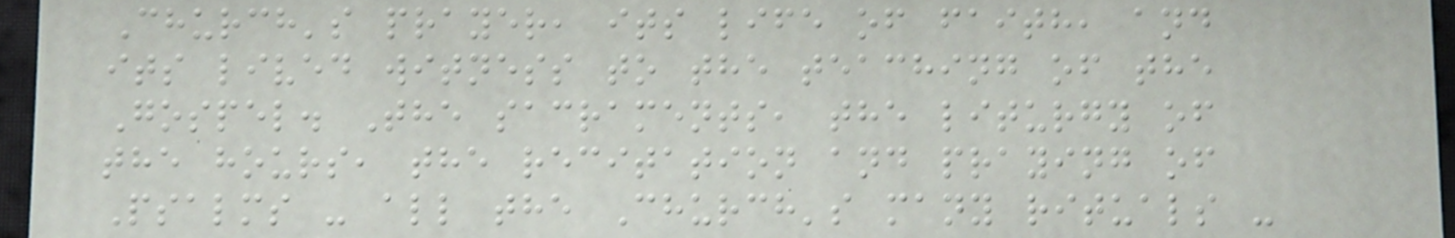Church's prayer, its life of faith, and
its lived witness to the teaching of the
Gospel. The sacraments, the liturgy of
the hours, the recitation and praying of
Psalms - all the Church's many rituals -
